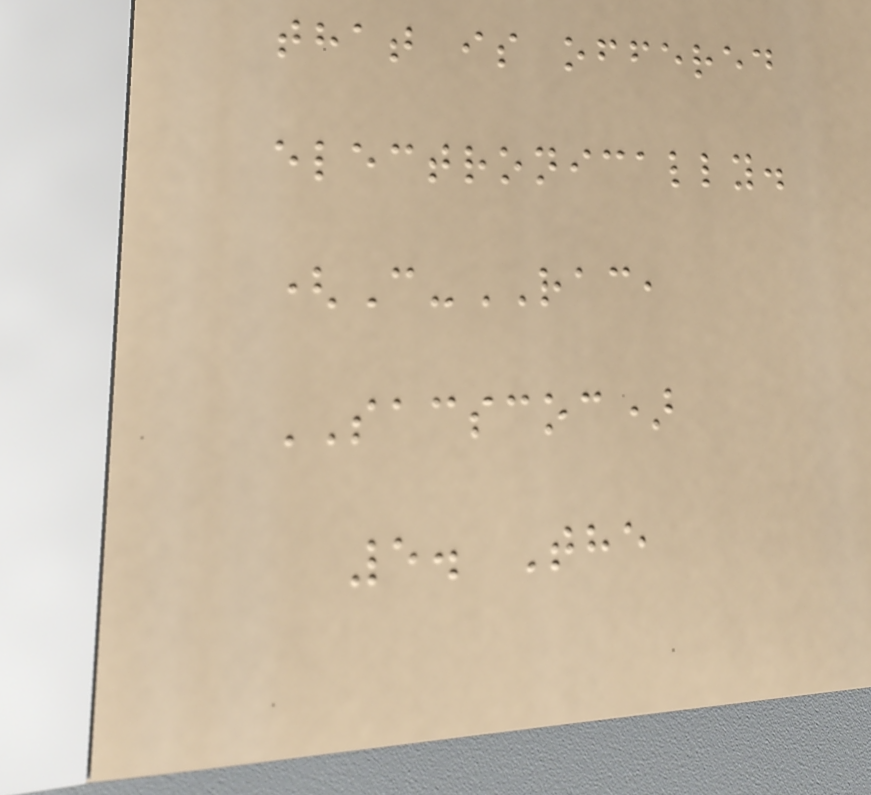that is offered
electronically.
(C-RAC,
SACSCOC)
5. The
